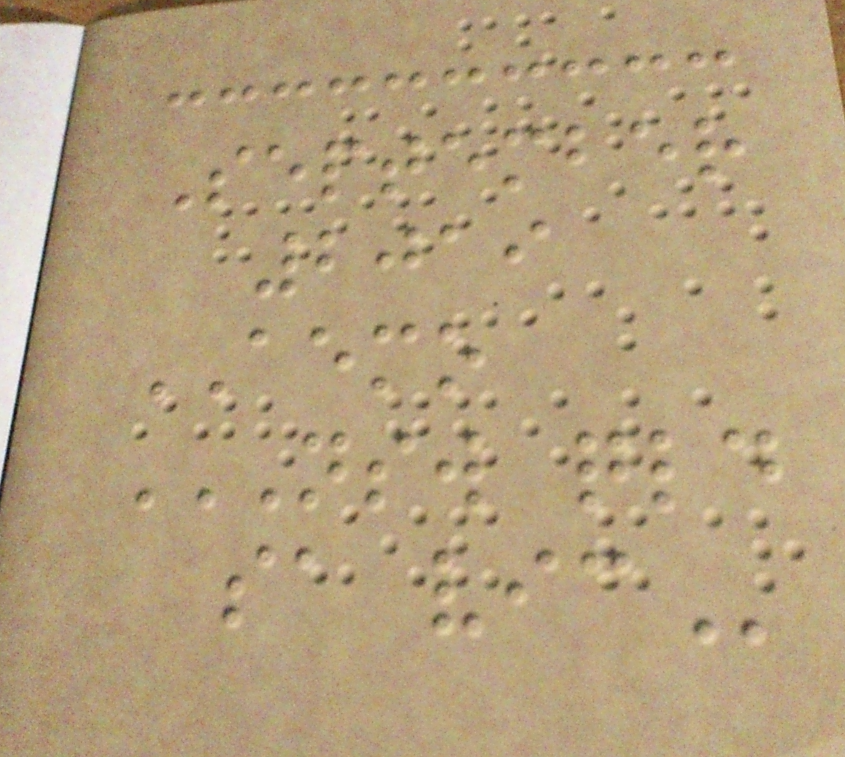September
2019
AEMO
NSW QLD
SA VIC
